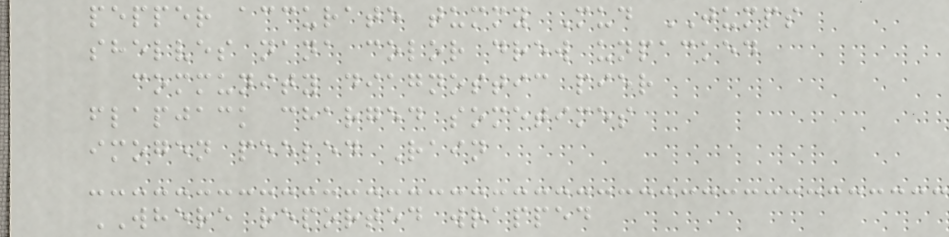pepper accurate tummy Mud JUMPS
shelves nana color drew unpacked
community diagnostic pier
flapjack charged sometimes
imogen peeled Rain
WHERE reported wrapped
